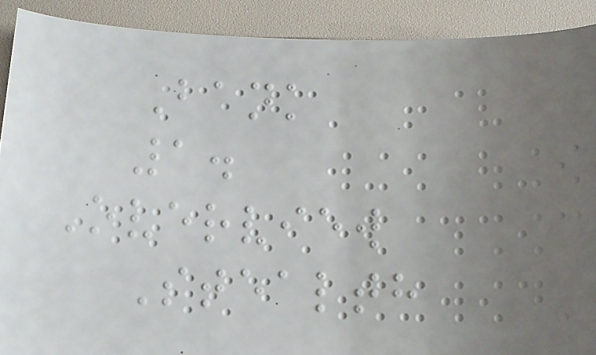Bank
1.
Overview
Stealth
